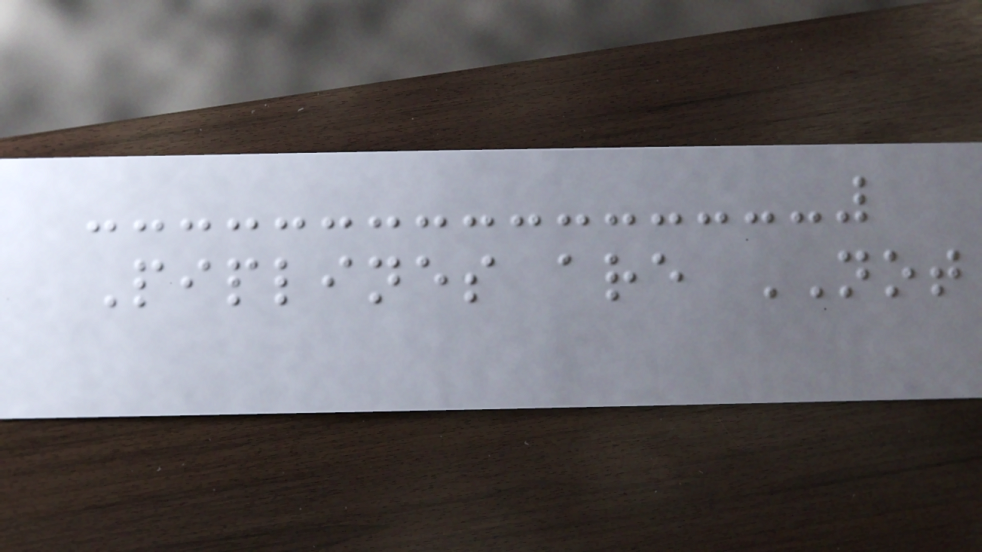Piplines are NOT
